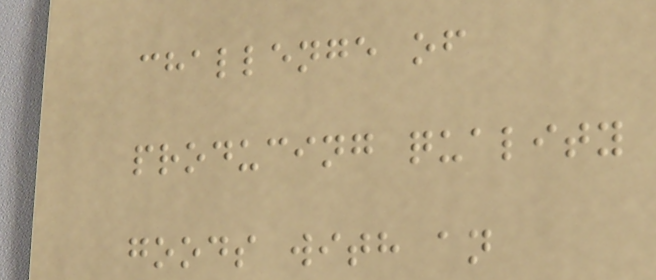challenge of
producing quality
goods with an
